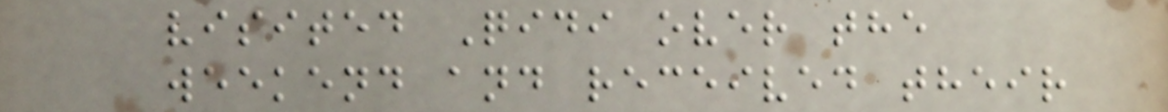visited Qidi over the
weekend and received their
